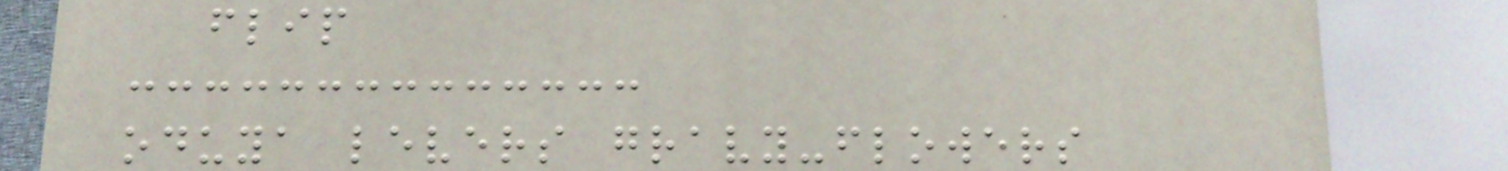flip
oduya levers gravy-flowers
